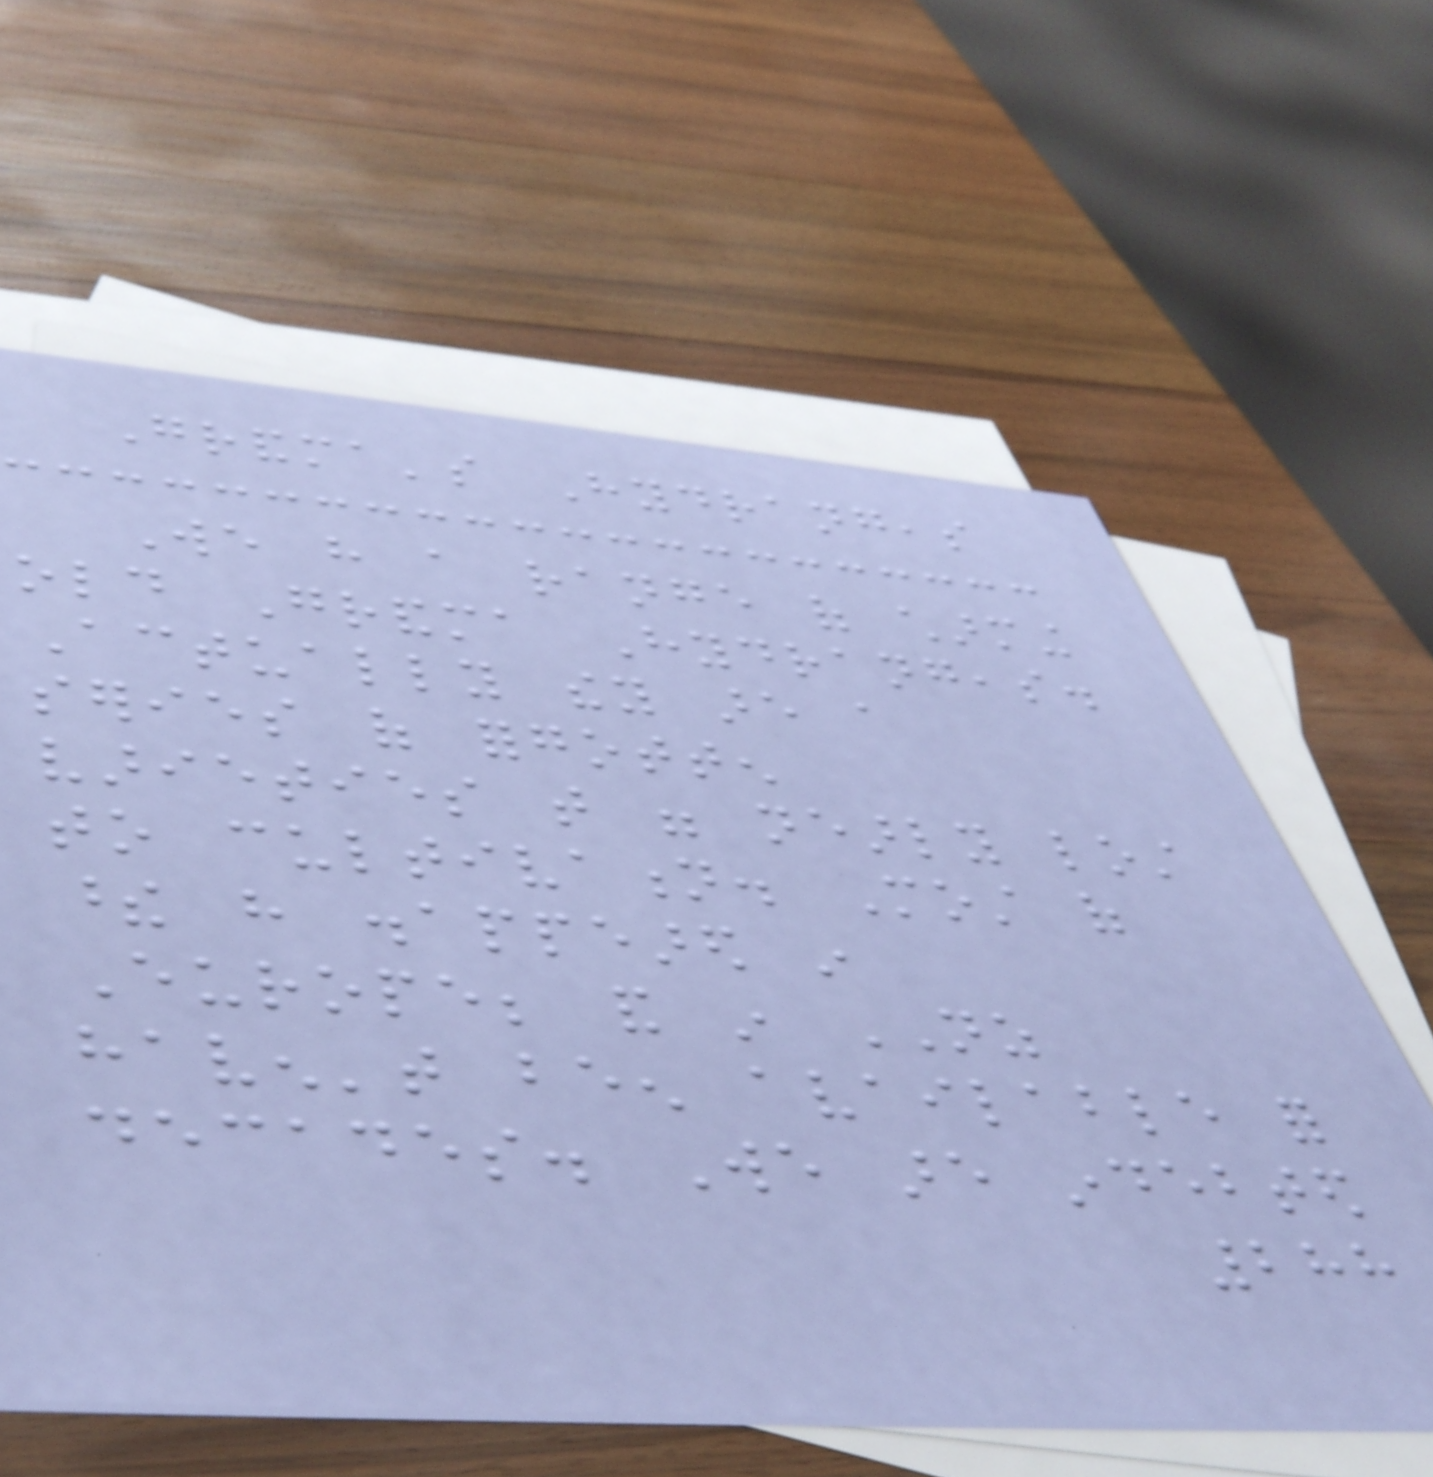Grandma's Hydrangeas
We have a range of charming
old Grandma Hydrangeas.
Actually they are a
series of forgotten
varieties that were nearly lost
to cultivation. Most of
these have disappeared in
Europe; and in NZ
haven't been available for
decades. We are indebted
288
